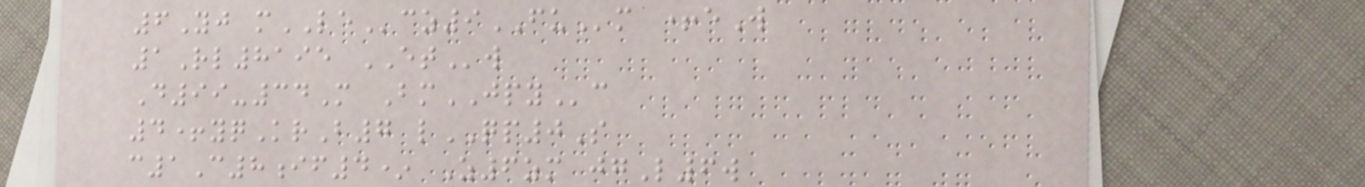6Yj mLEcz9FUm +eW
1Rl8195 ETw
D99-34M BmJPYc
4+yqKrB7 lQP0S
c1C8if4* Z6zm jgL6w
